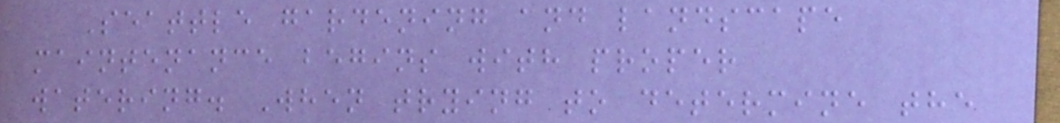Seattle gardening and landscape
maintenance begins with proper
watering. When trying to determine the
